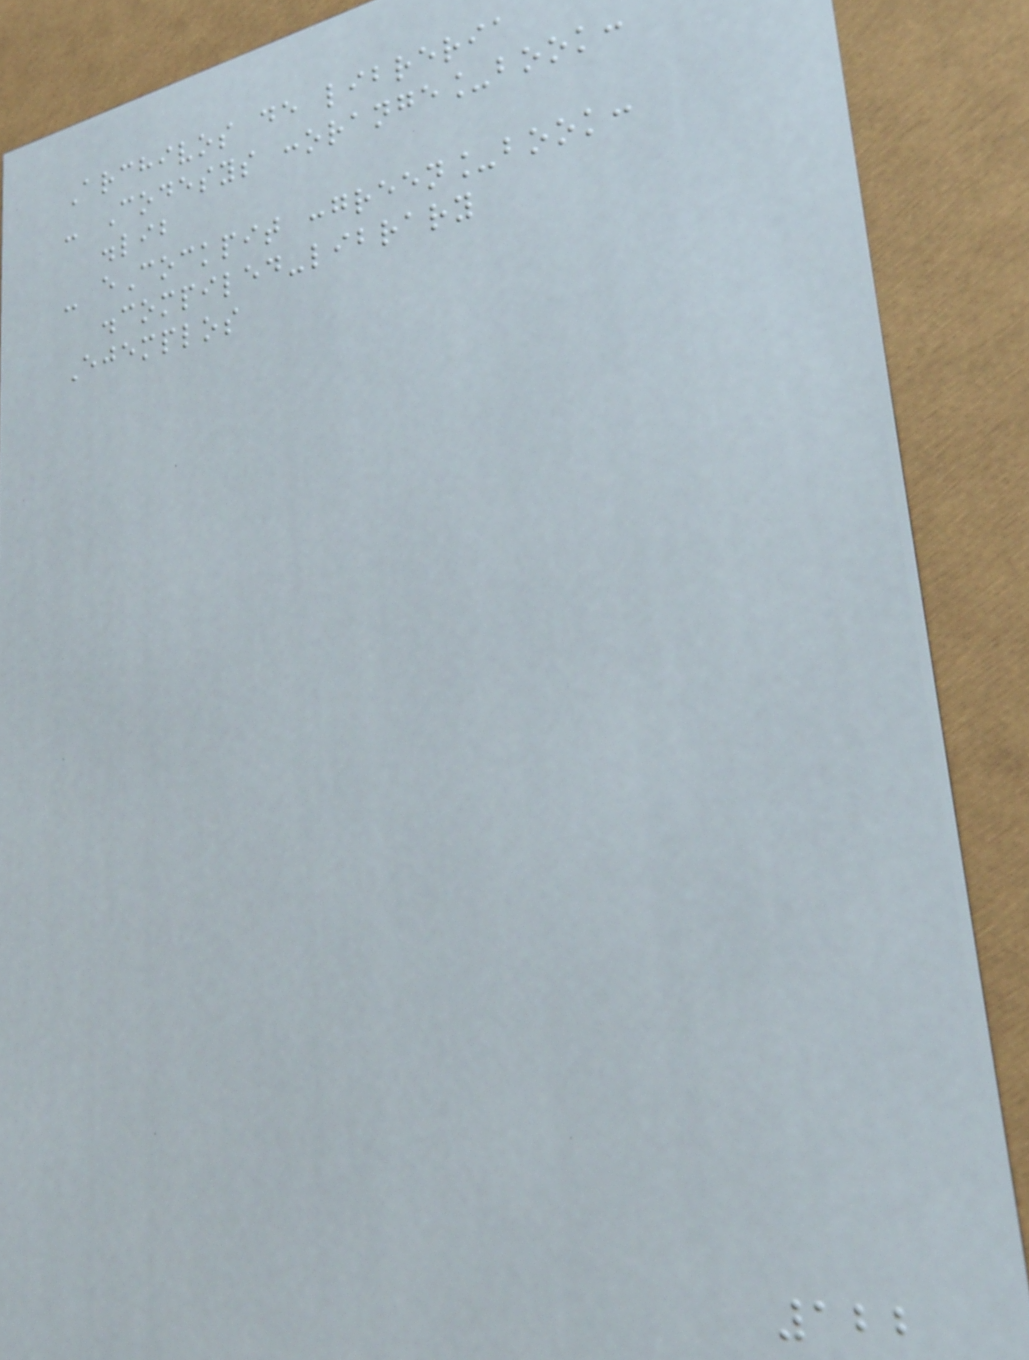Archivos de libreria
- Codesys :orange_book:
.lib
- eCockpit :green_book:
.compiled-library
Ejemplos
122
